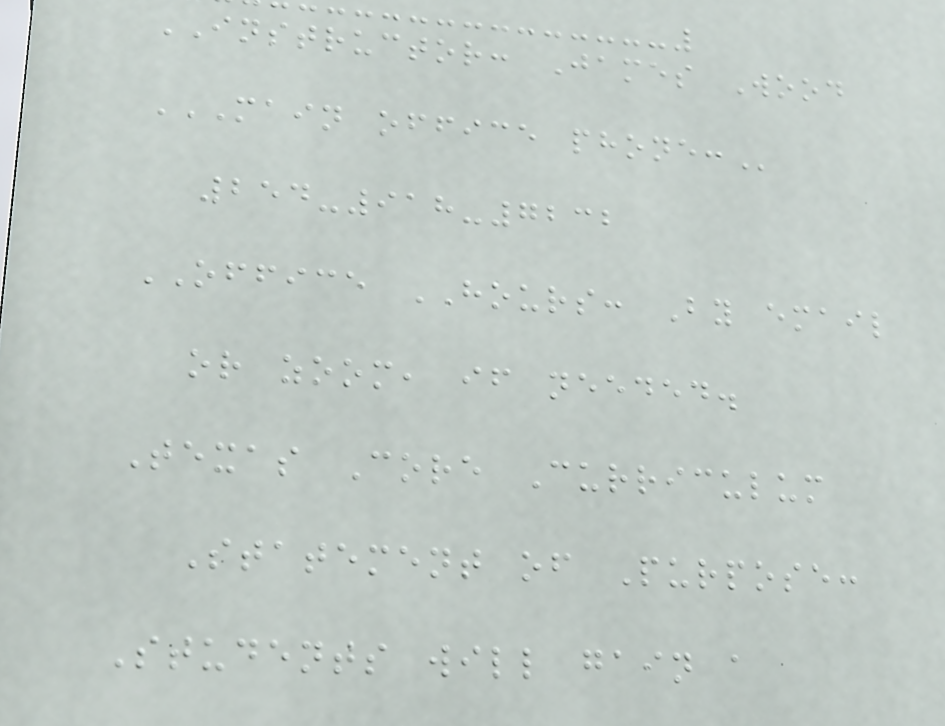INSTRUCTOR: James Wood
MAIN OFFICE PHONE:
254-918-7232
OFFICE HOURS: By email
or zoom, if needed.
Texas Core Curriculum
Statement of Purpose:
Students will gain a
